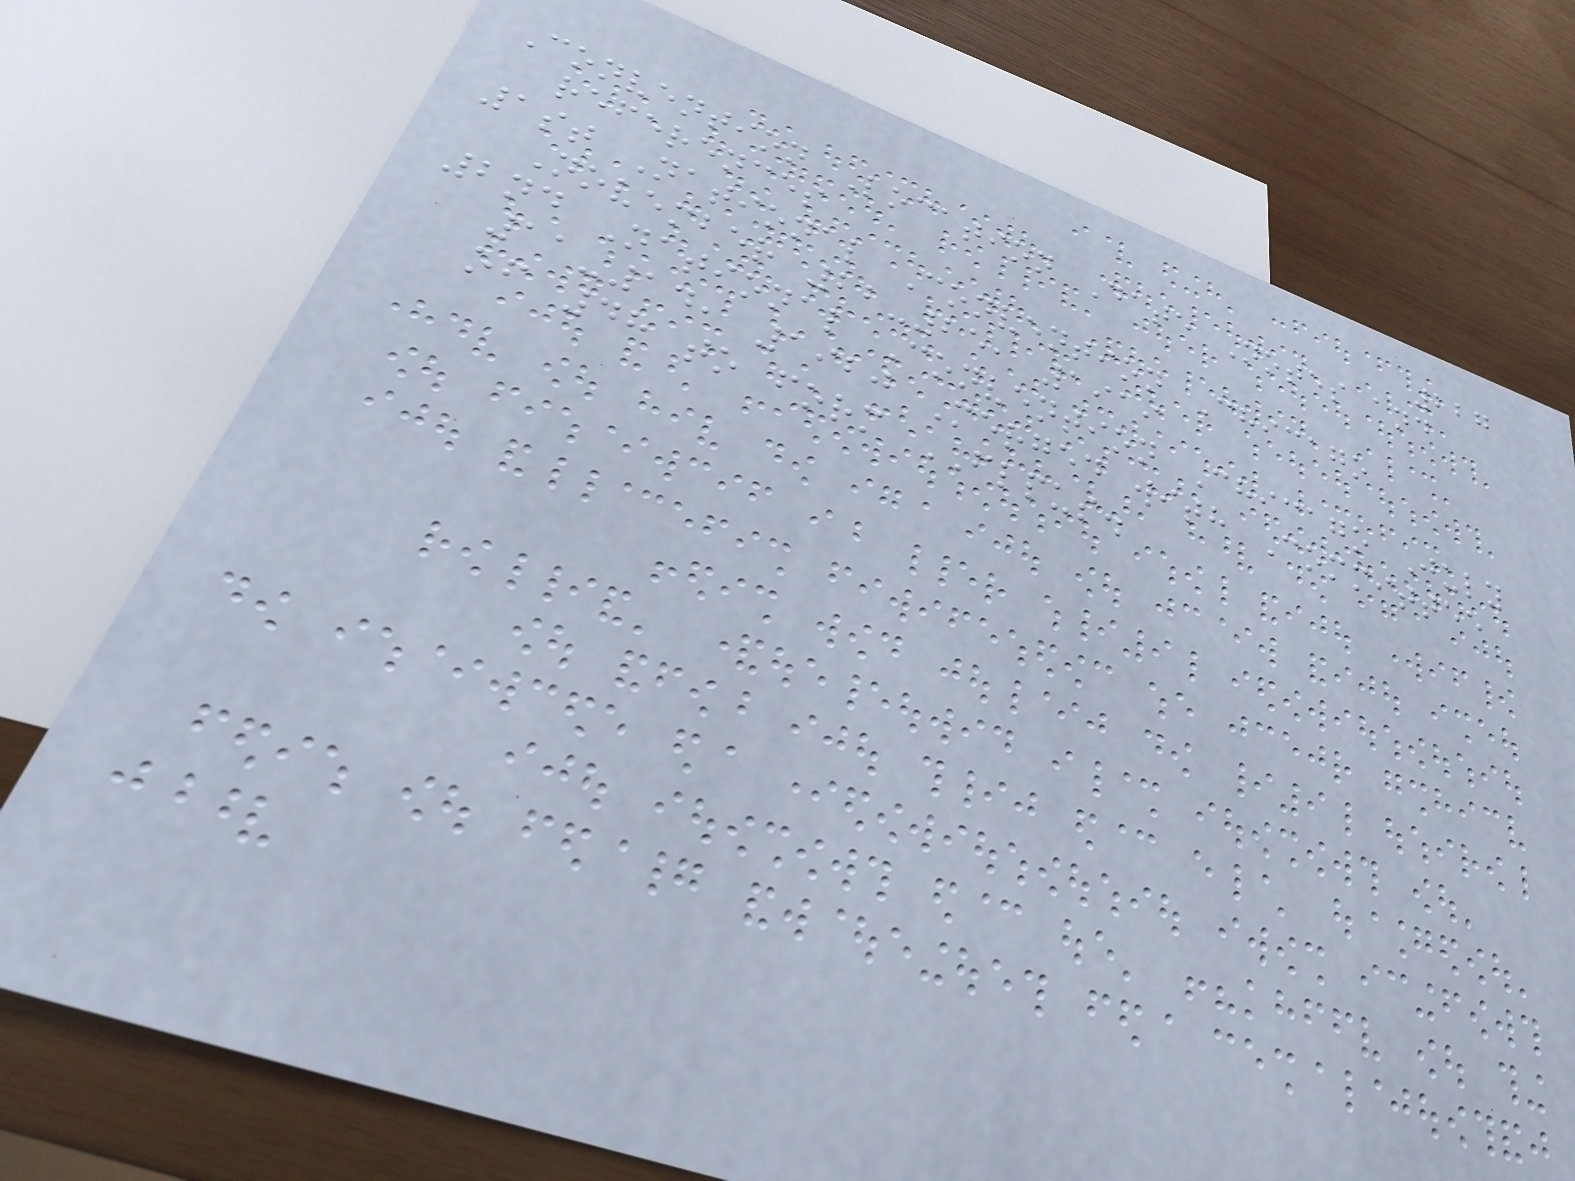227
Convention Location Date Notes and
references
1st National Convention Chicago
November 22-25, 1919
2nd National Convention Chicago July
11-14, 1920 Merged with Committee
of 48 to form FLPUS.
